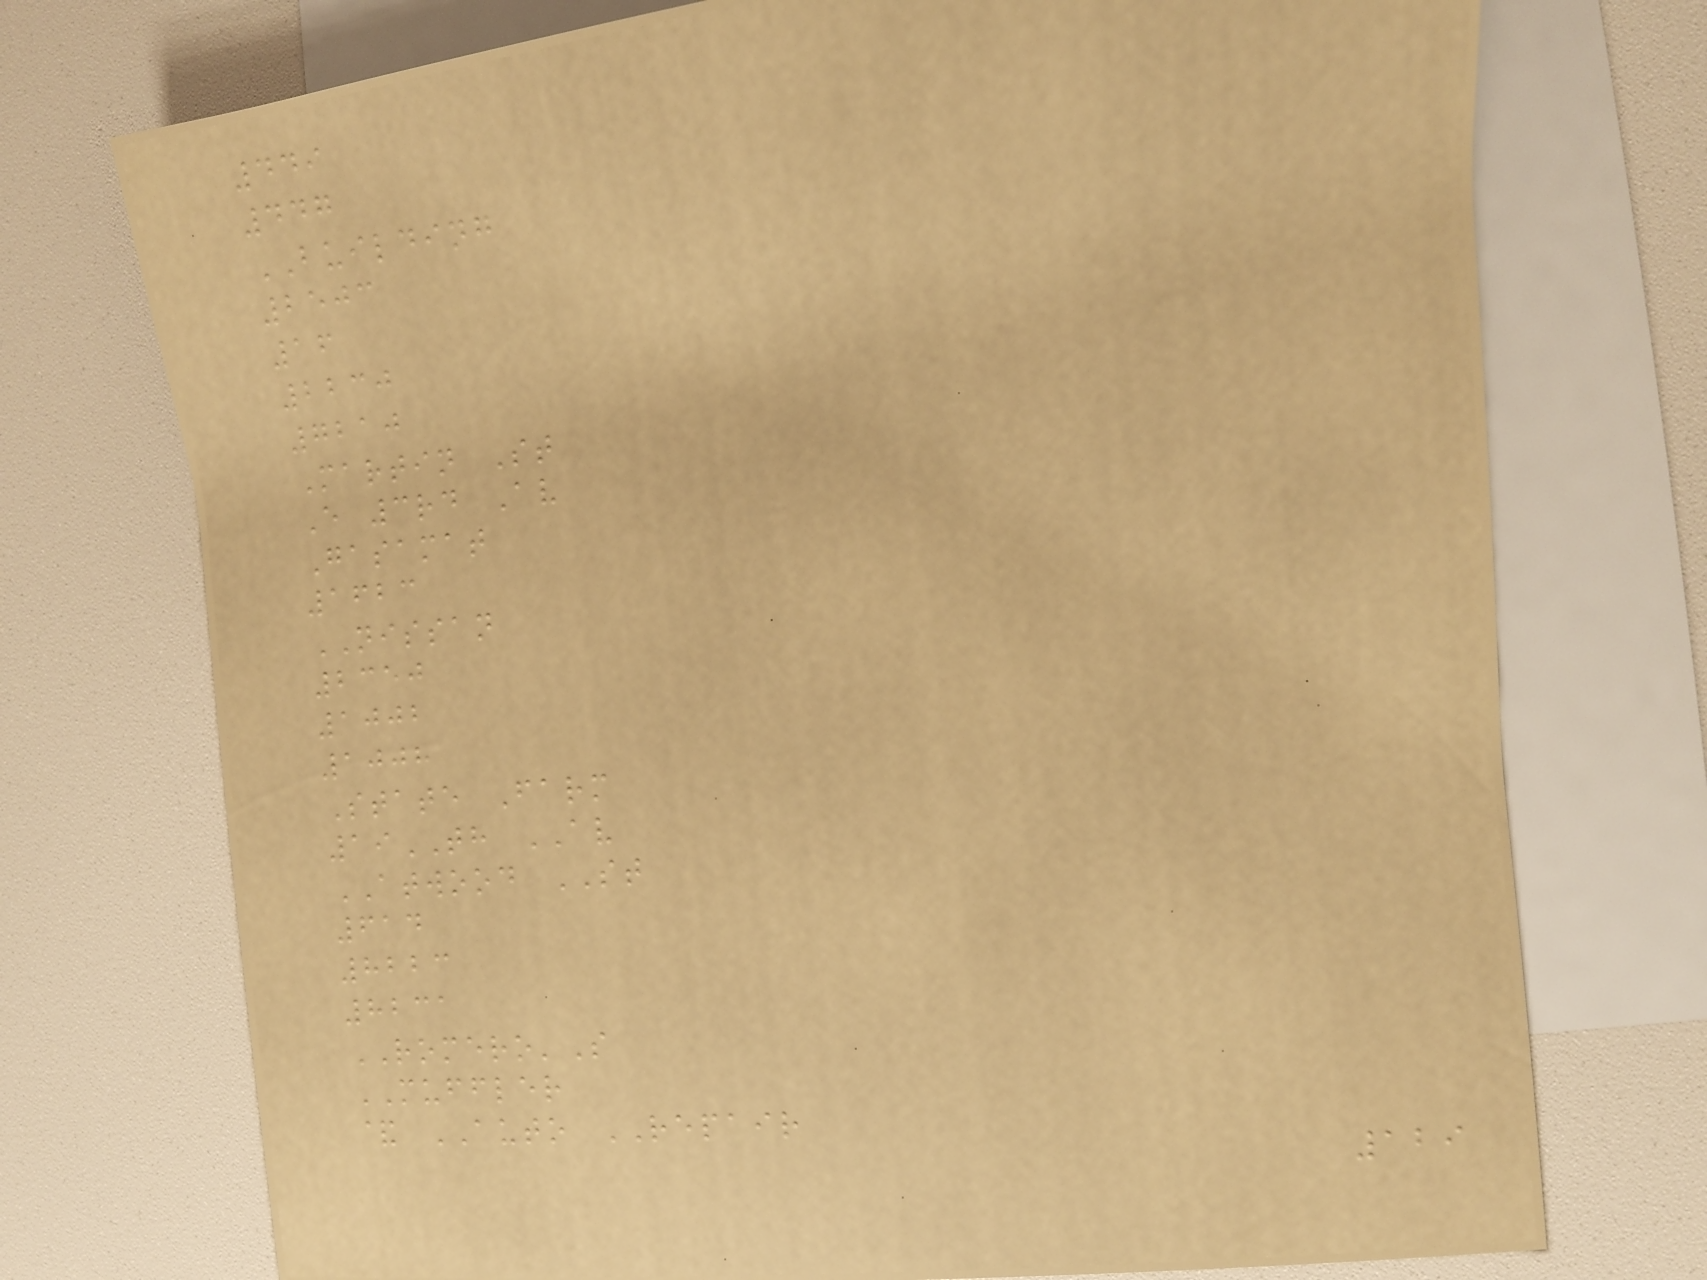449
447
BUILDING
2503
16
2230
7210
Martin St
E 3rd Av
Gasamat
1623
NISSAN
2350
1002
1008
State Farm
19TH AV
ATWOOD ST
614
8223
8231
ROMERO'S
MUFFLER
& AUTO REPAIR
129
